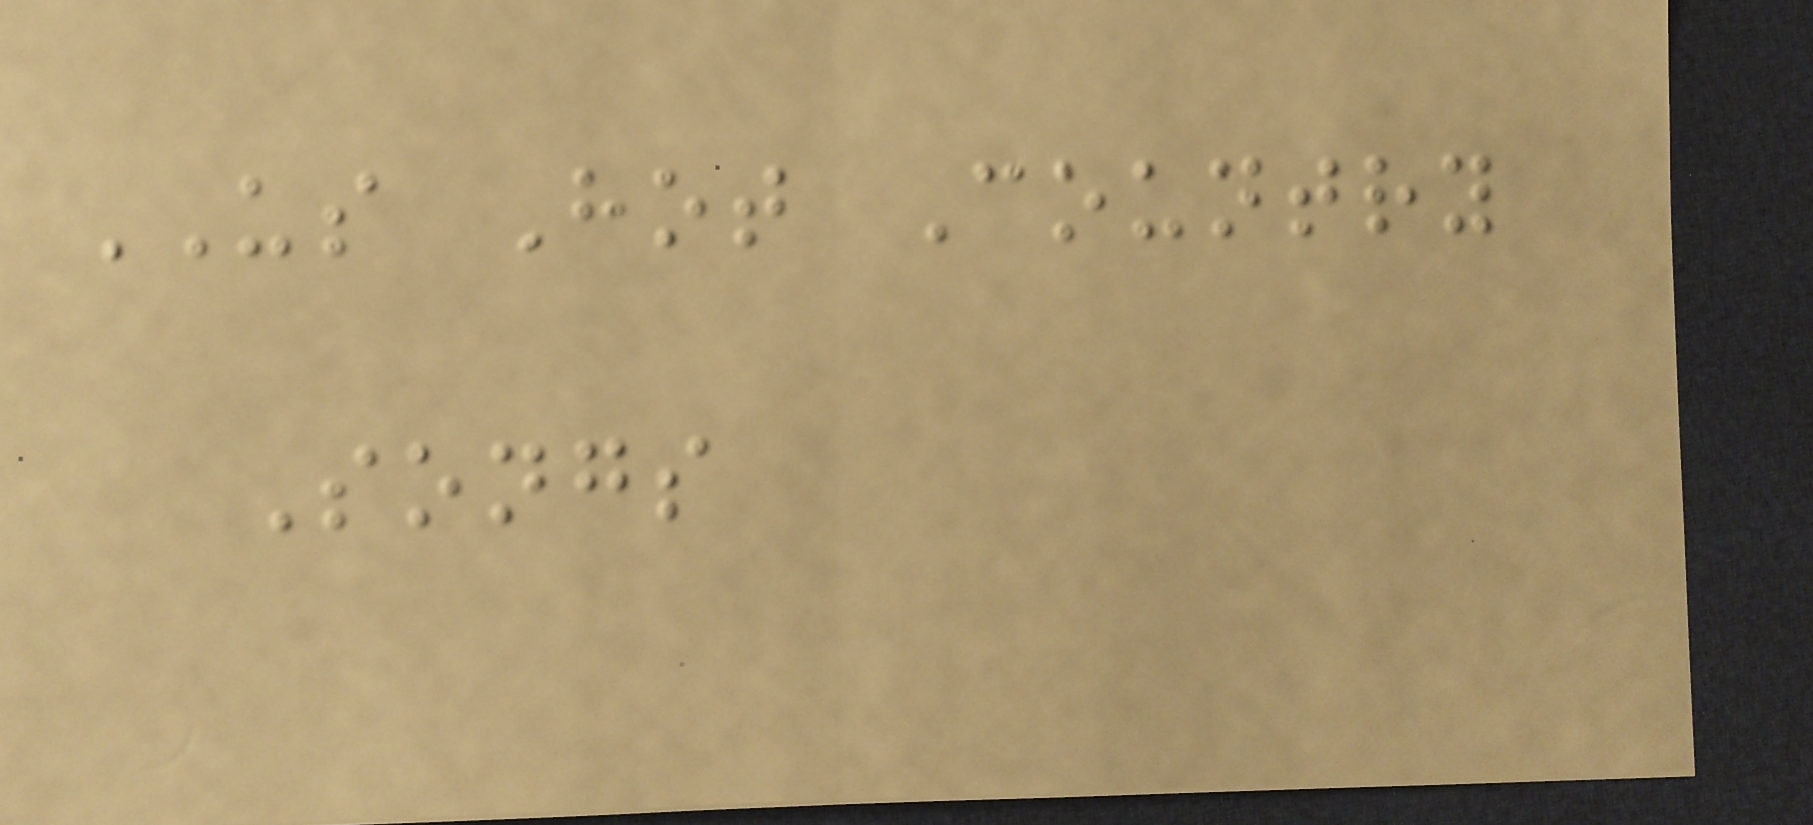US Hot Country
Songs
